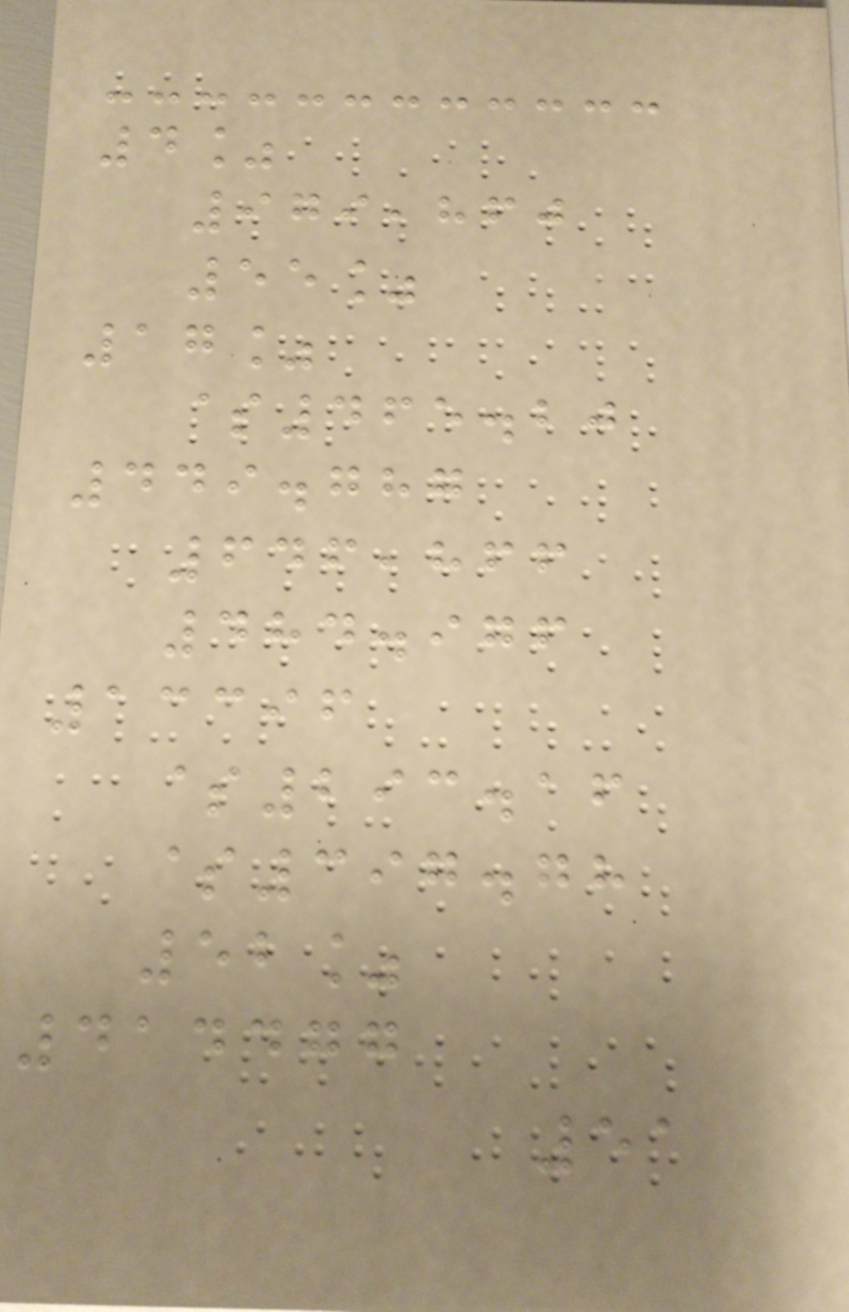4%
979,860
55%
17%
$465.20
449.787
646,866
484.976
13396
$293.16
$397.78
52%
414477
51
